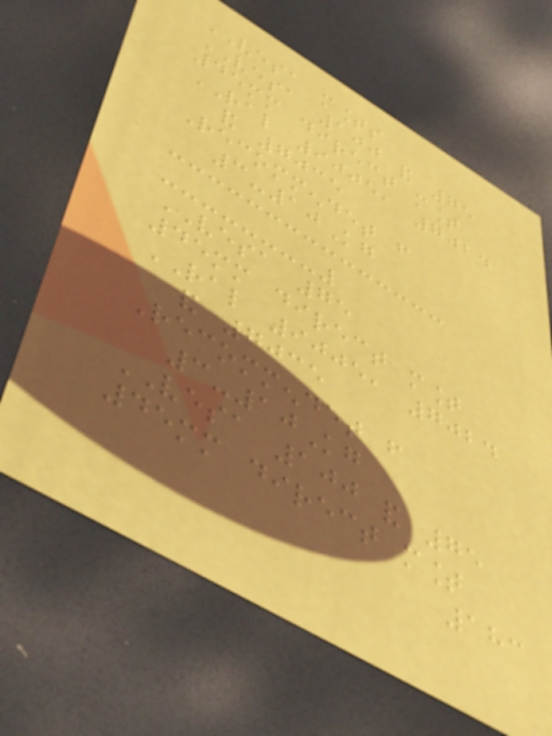VESA mounts
VESA 100 and 75
45mm direct mount
RAL 9005, 7024
and 7035
Recommendet from
3-10Kg
VESA 75
45mm direct mount
RAL 9005, 7024
and 7035
Recommendet from
3-10Kg
VESA 100 and 75
45mm direct mount
183
